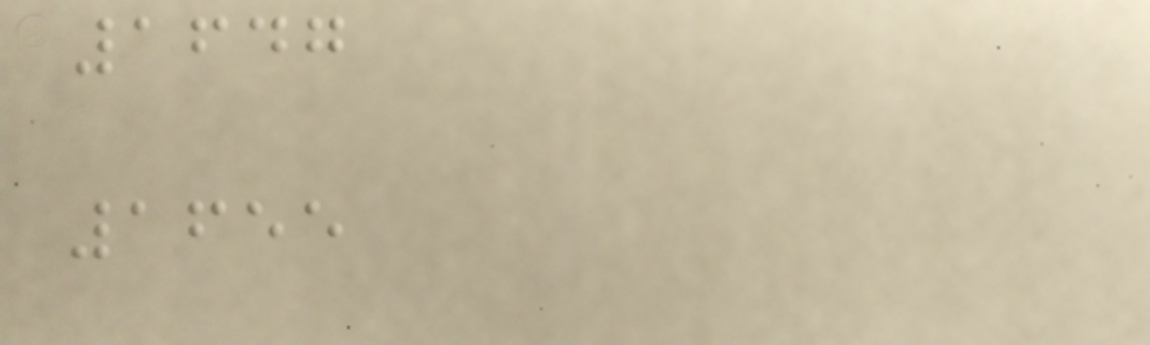1647
1655
